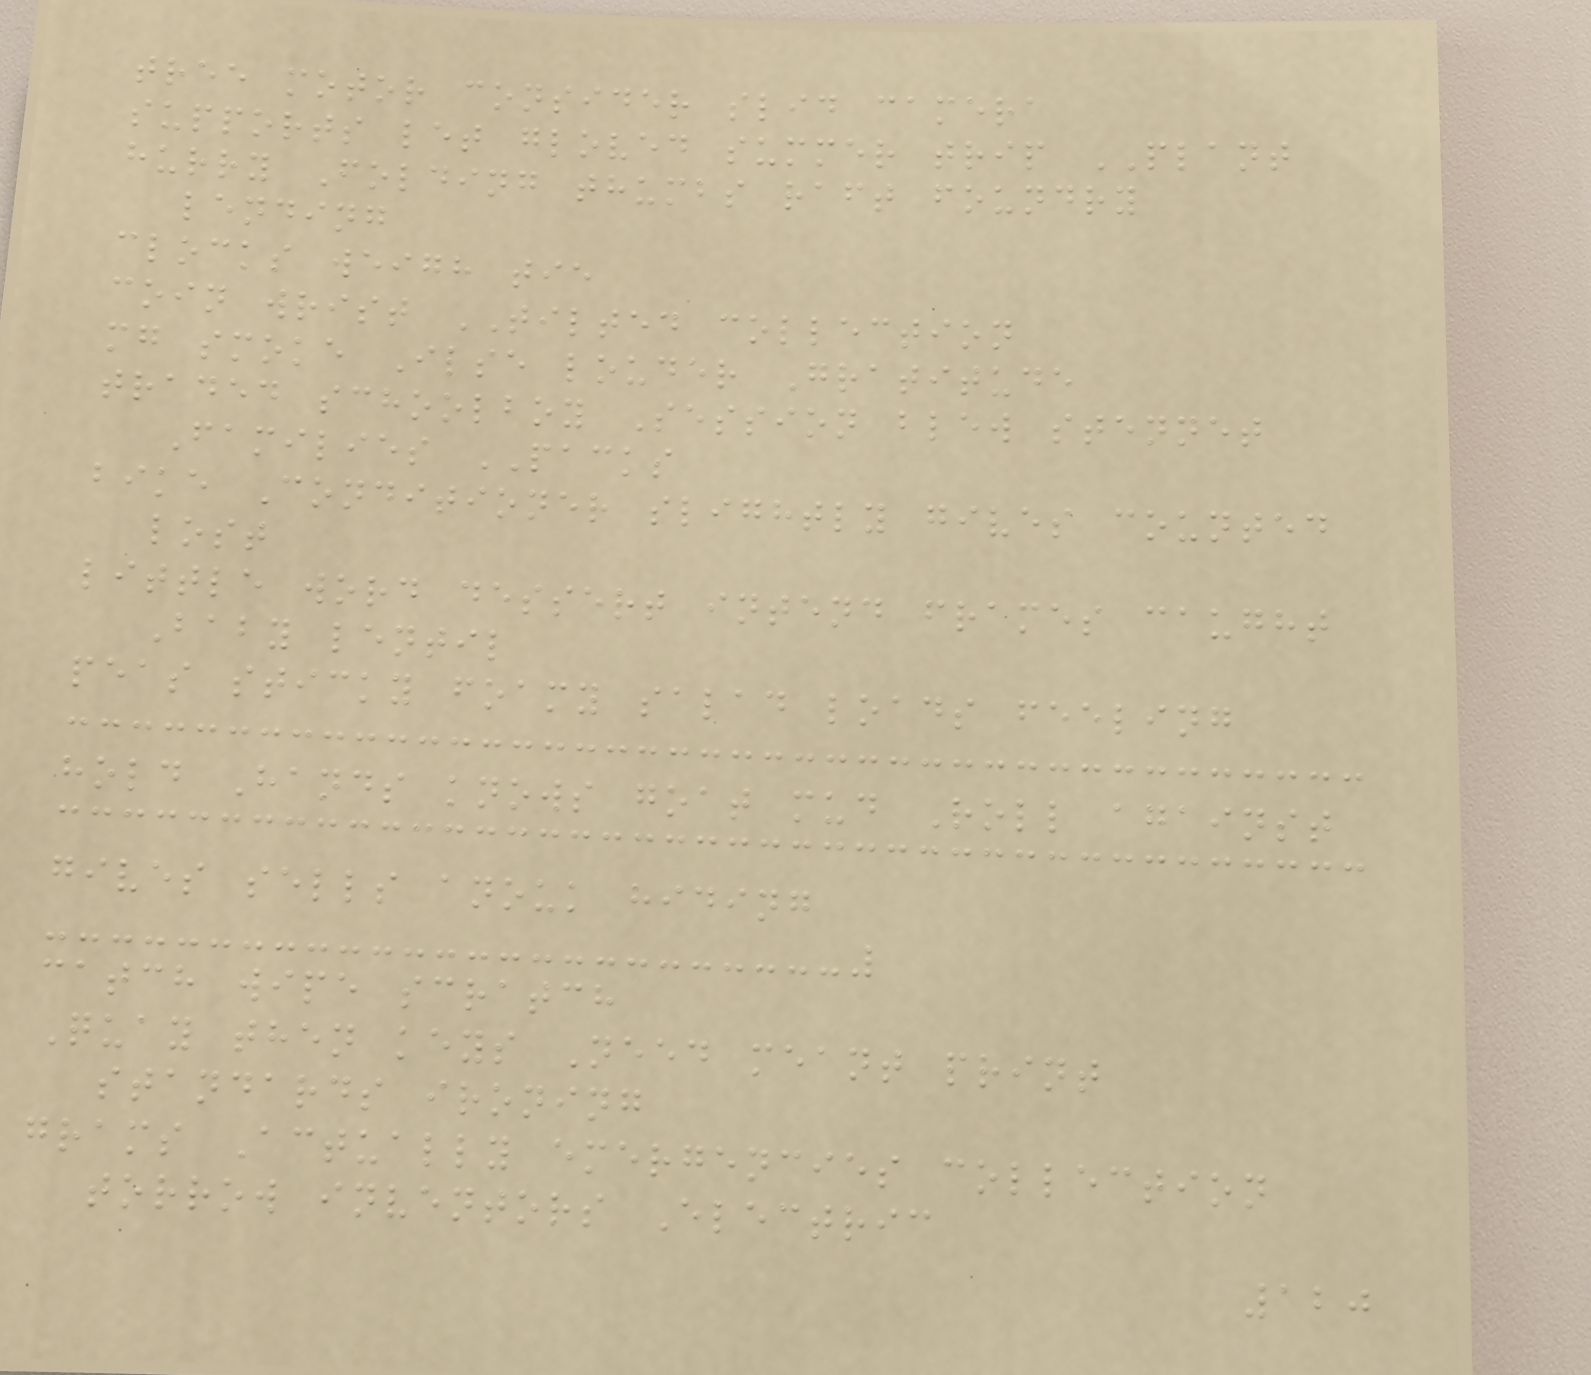tree motor consider slid camera
supports let gloved summer trip PLANT
hurry Folding thumbs raft foundry
lending
clocks weigh tie
coin wrist TILTED collection
mg smoke Ilse louder Gratitude
traded schoolboy Session blew stennet
Families PACKS
bike Conditioner slightly gives counted
lost
little word dessert intend frames caught
Baby lentil
peas sticky foamy salad loads feeling
hold Hands knows goat mud Roll against
gives sells anouk hiding
catch wipe scratch
Quay then keys Need meant print
standards ironing
grams Actually emergencies collection
torrow inventors Electric
120
